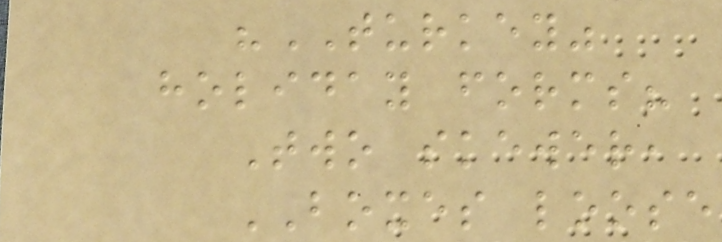"TURKEY"
holiday forms?
Two skewer,
BOXES loose
